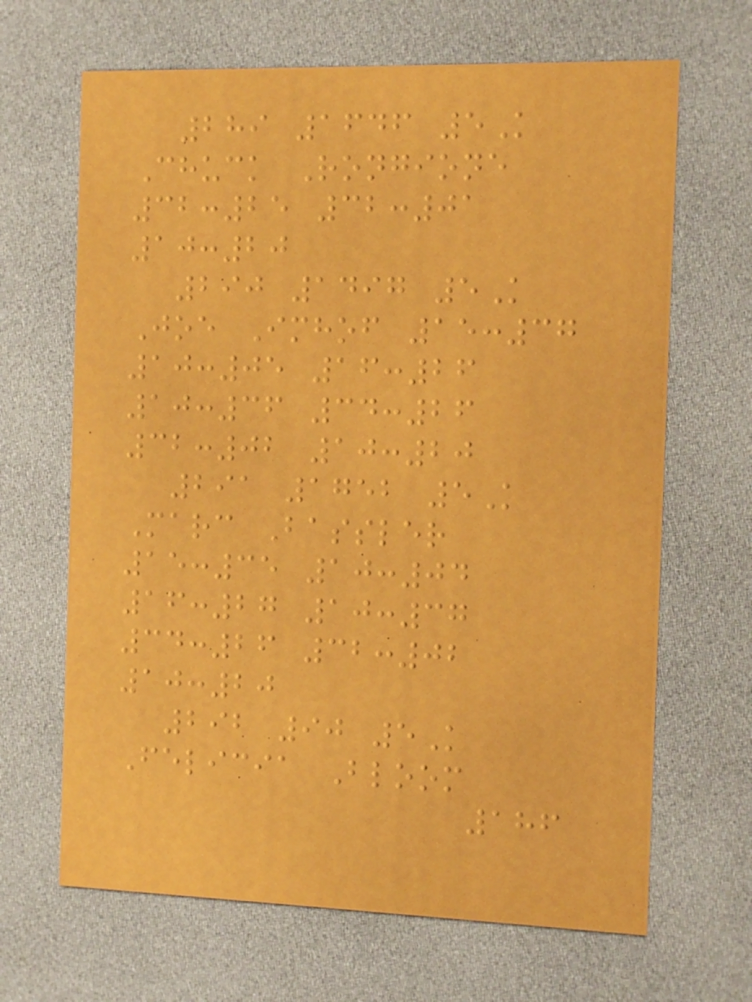289 1646 5K
Chuck Rongione
32:25 32:01
10:20
290 1497 5K
Joe Imhof 15:37
10:05 16:26
10:36 34:26
32:02 10:20
291 1752 5K
Marc Bassler
15:35 10:04
16:27 10:37
34:26 32:02
10:20
292 90 5K
Felicia Bloom
186
